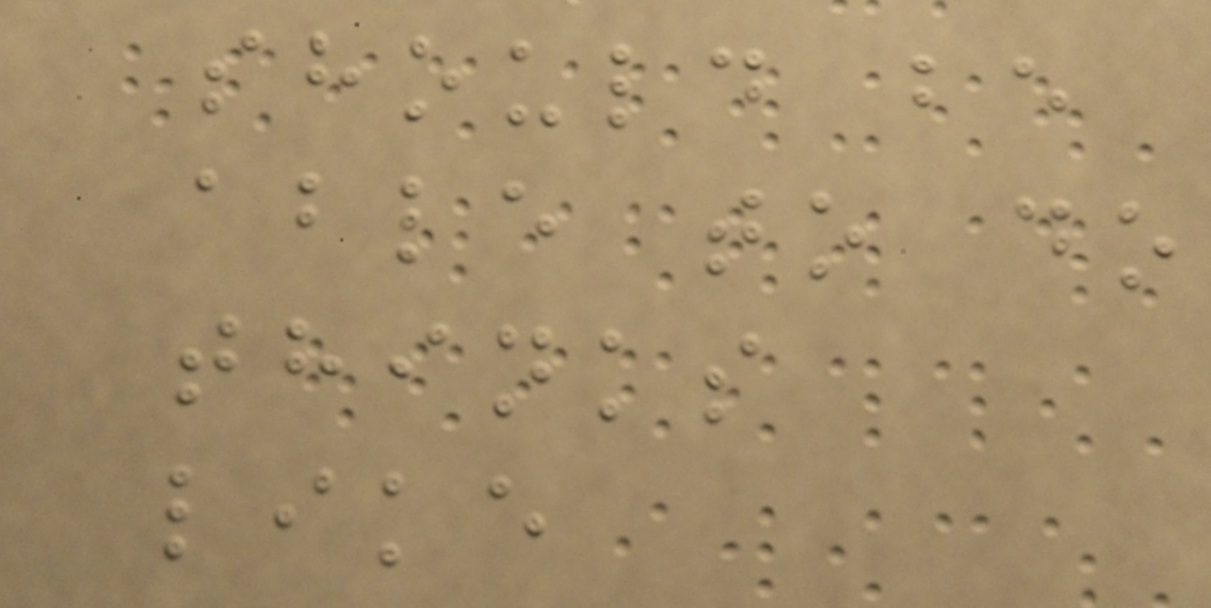should be
able to do
thinks
like
